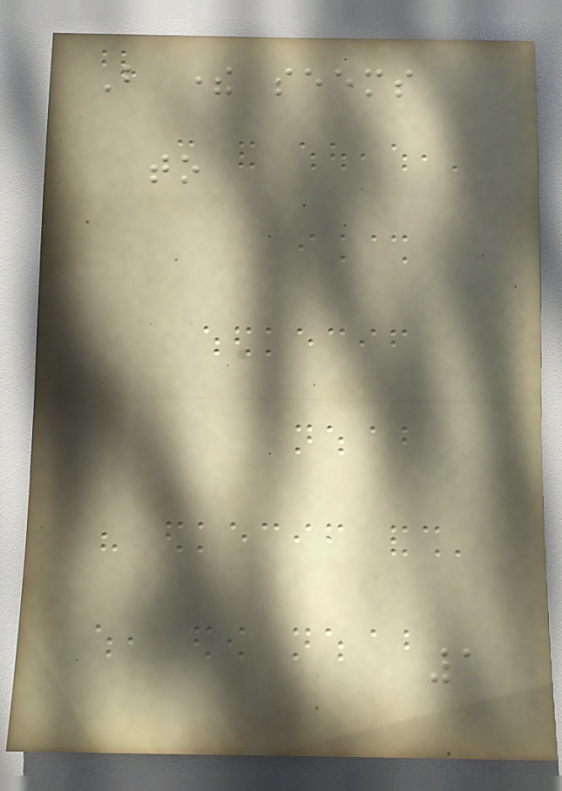But there seems
to
1
